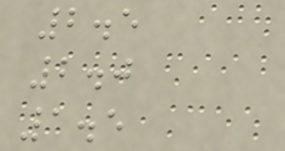2.5
2.0
1.5
